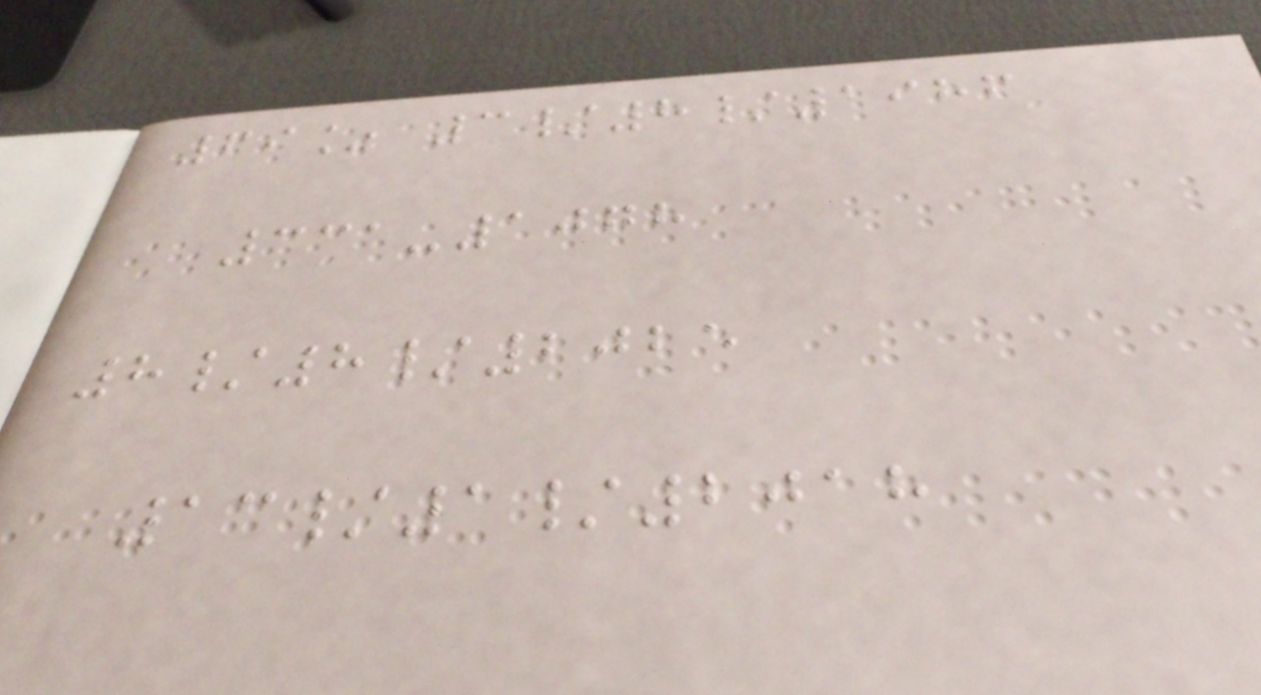69% 3/8/1986
331-1078
8/8/2025
13/1/2018
